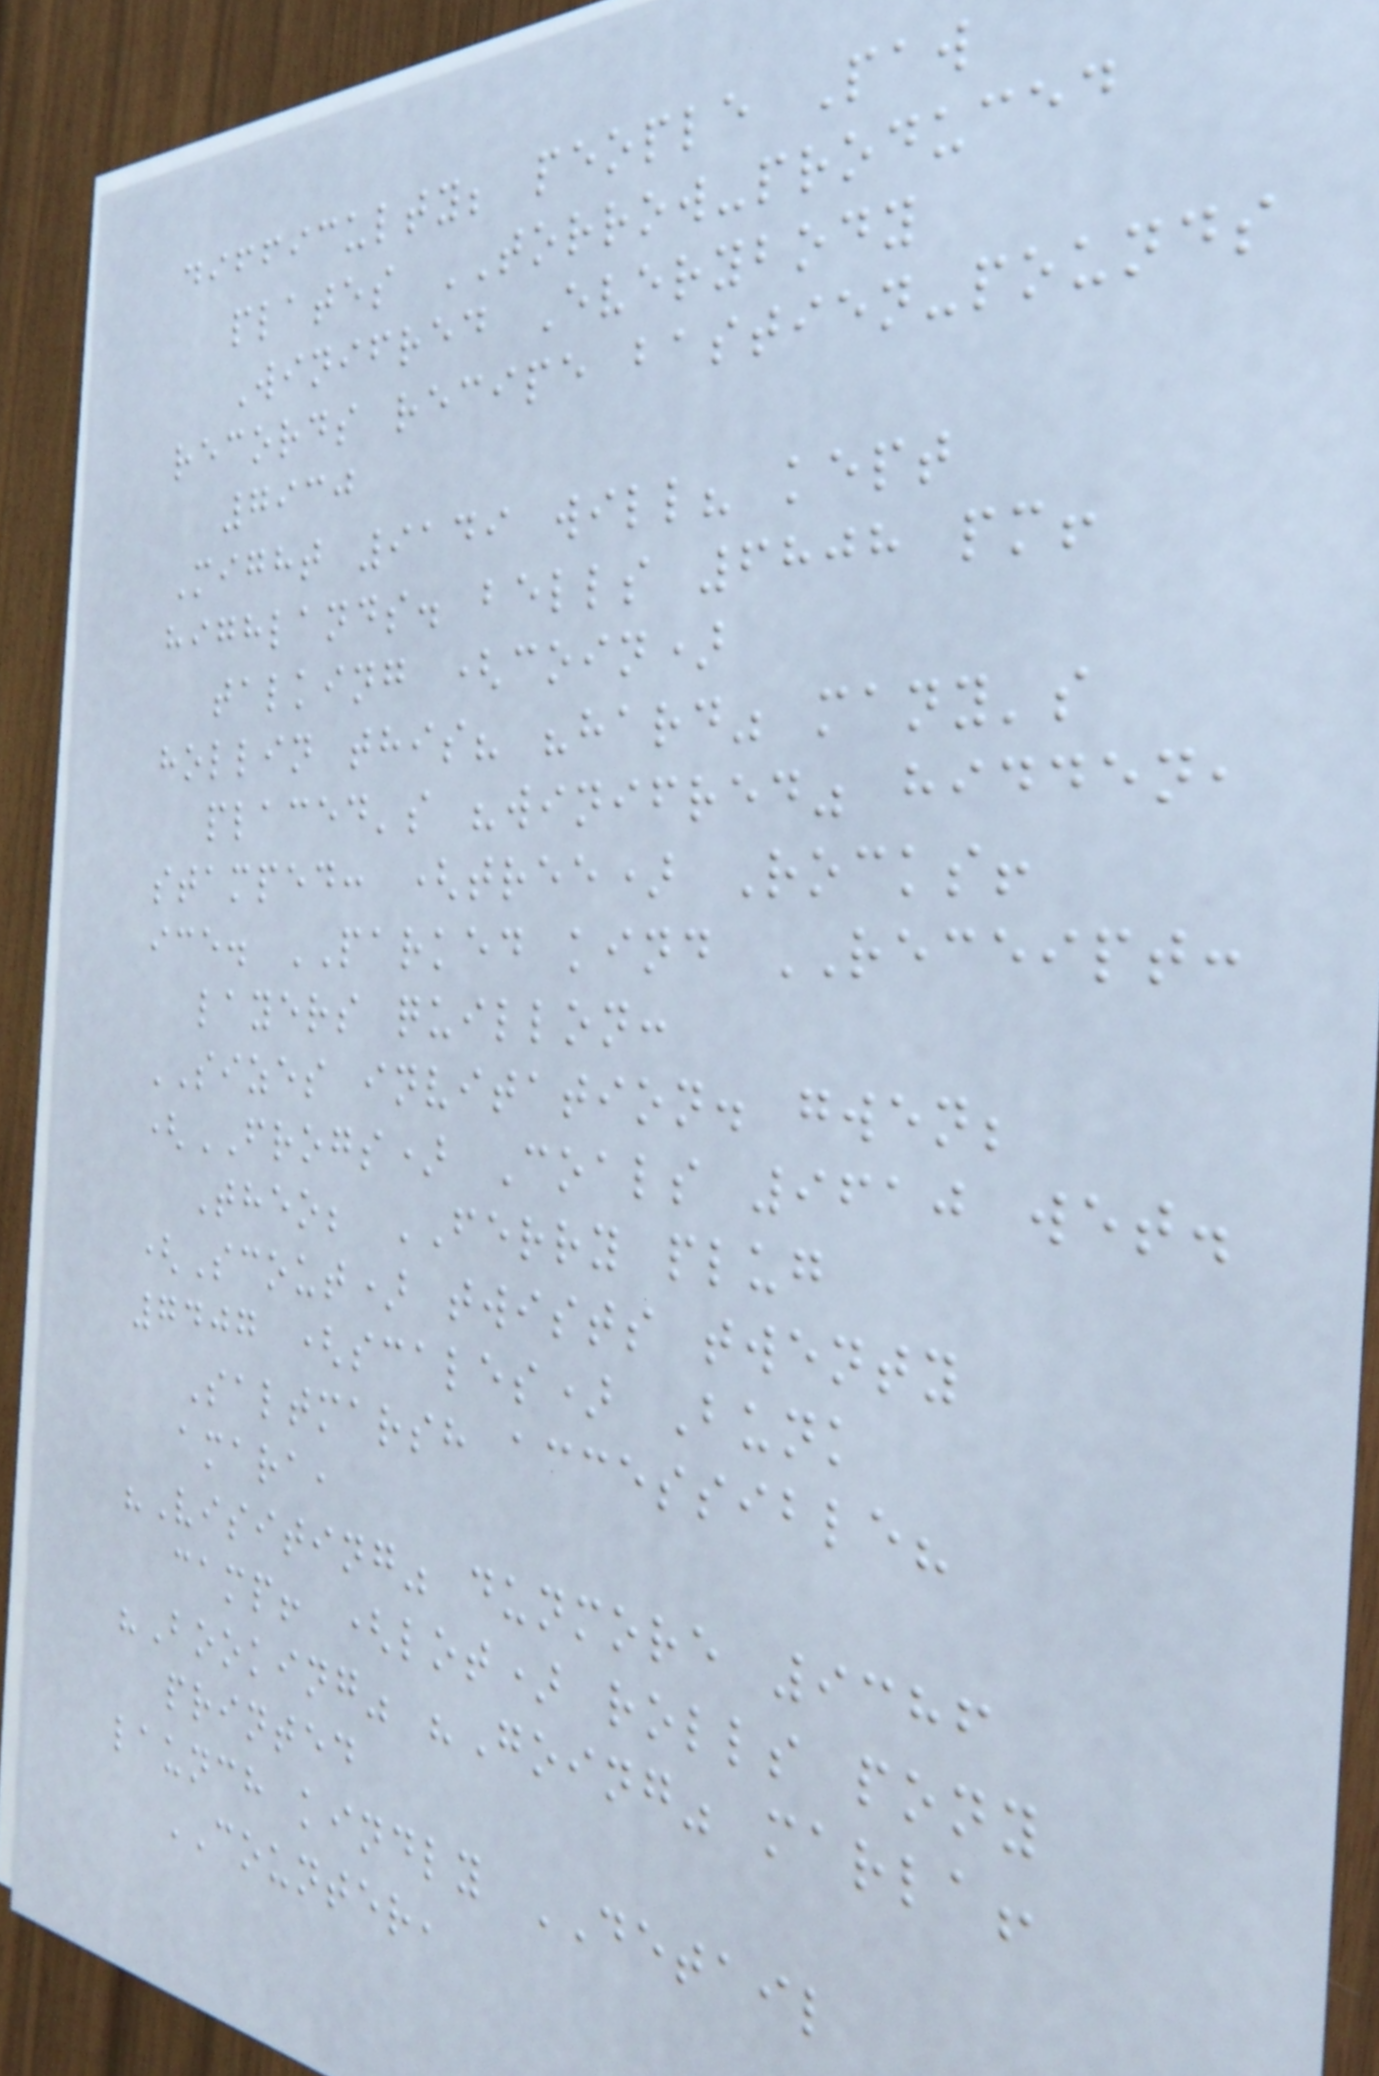difficulty; people Paw
plates TORROW-produced
Winifred Everybody
records recipe bastien-pounds
7930
Might 9149 will? kept
highlands. bells 6808 pm!
talking (coin)
hollin this? "hard" many's
placed's "winifred" hidden,
stamped: (tree) Rocks!
ice. PARKED kind RECEIPT:
layers quillon:
SIZES invitation. gwen;
(FROGS) Coals 9610 wet.
Theo; FERRY plug
(Scout) twists twenty
7407 (scales) Bunk
Saltmarsh accessible?
amara,
"Visiting" dunmore 9386
camp! (lot) rolls pony
"Booking" "Going" marla!
printed
launch kindly DETAIL
COUNTER,
